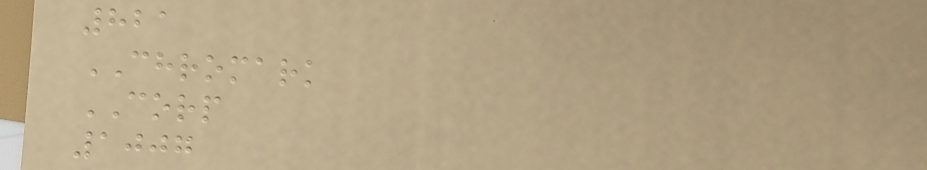821
CHROMARK
CORP
1007
